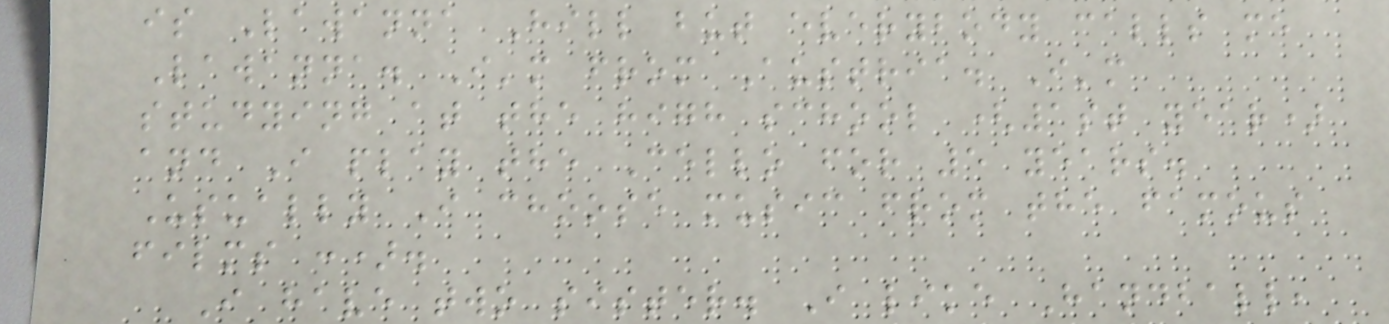is Lawanna Hill but everybody calls me
Lawanna. I'm from Austria. I'm
studying at the high school (1st year)
and I play the Cello for 5 years.
Usually I choose music from the famous
films :).
I have two sister. I like Handball,
